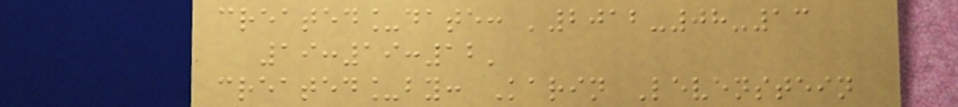created_date: '2012-08-13
19:19:12'
created_by: Karin Levenstein
